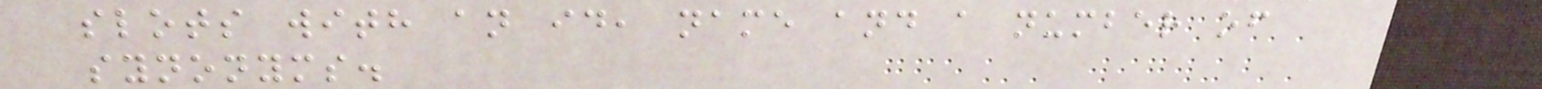slots with an id, name and a number of
synonyms.
